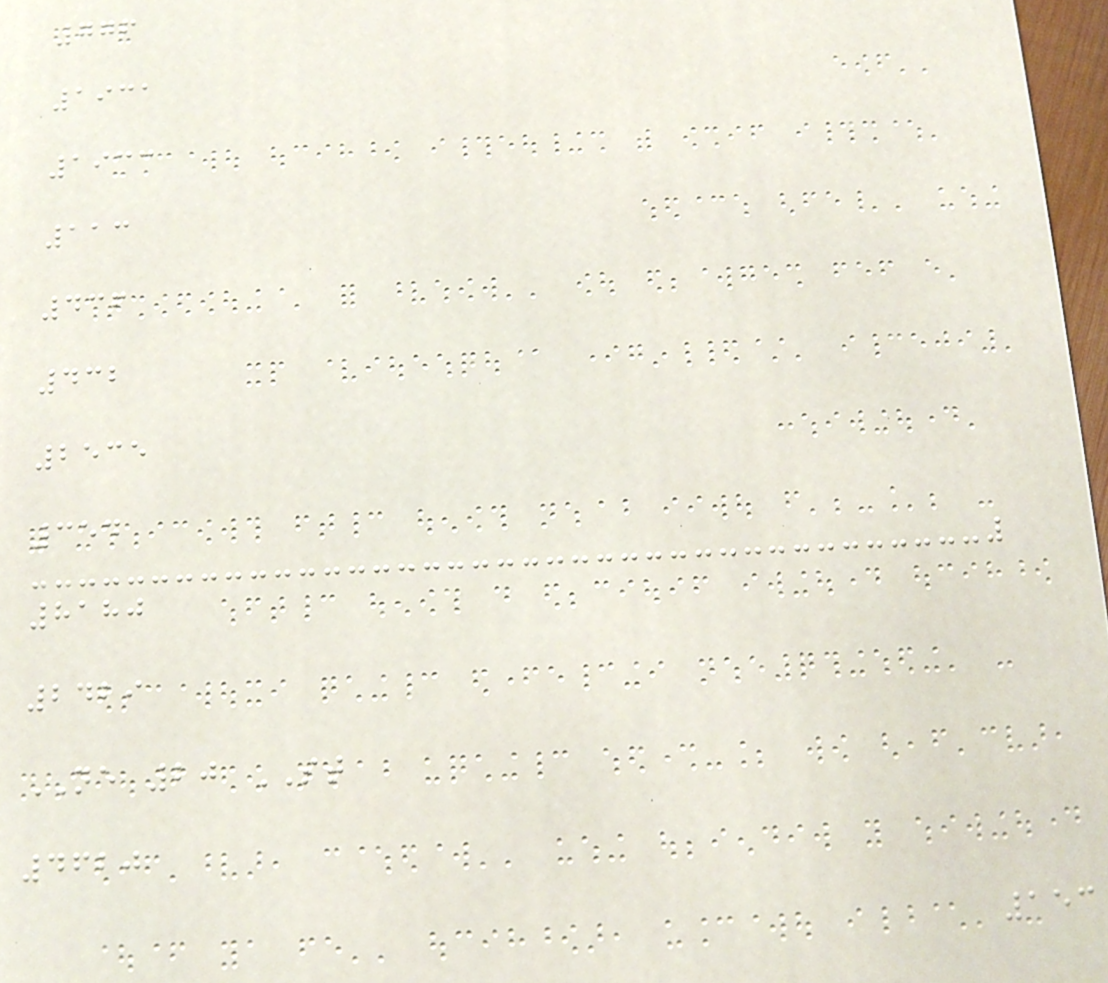776
1931
1933
113
436
432
2535
354
8180
2429
NE 20 ST
4620
153
